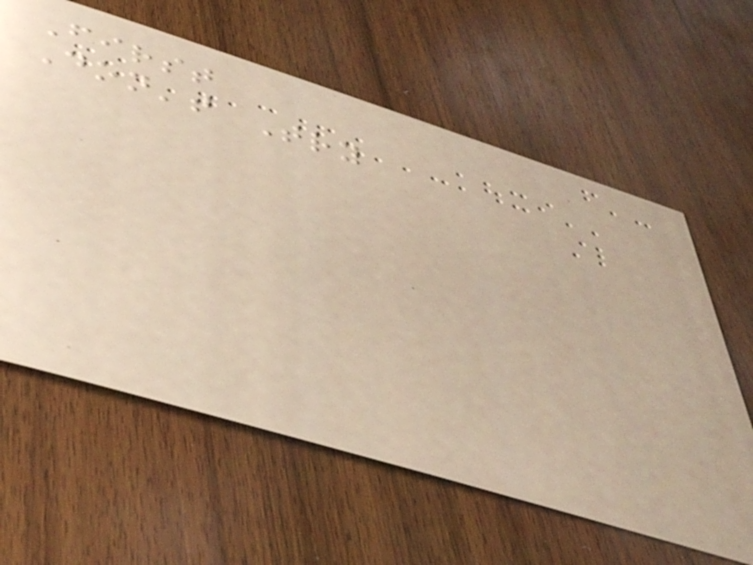First
Don't Try
